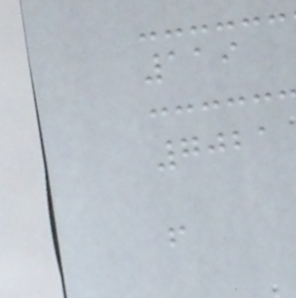119
7021
f
